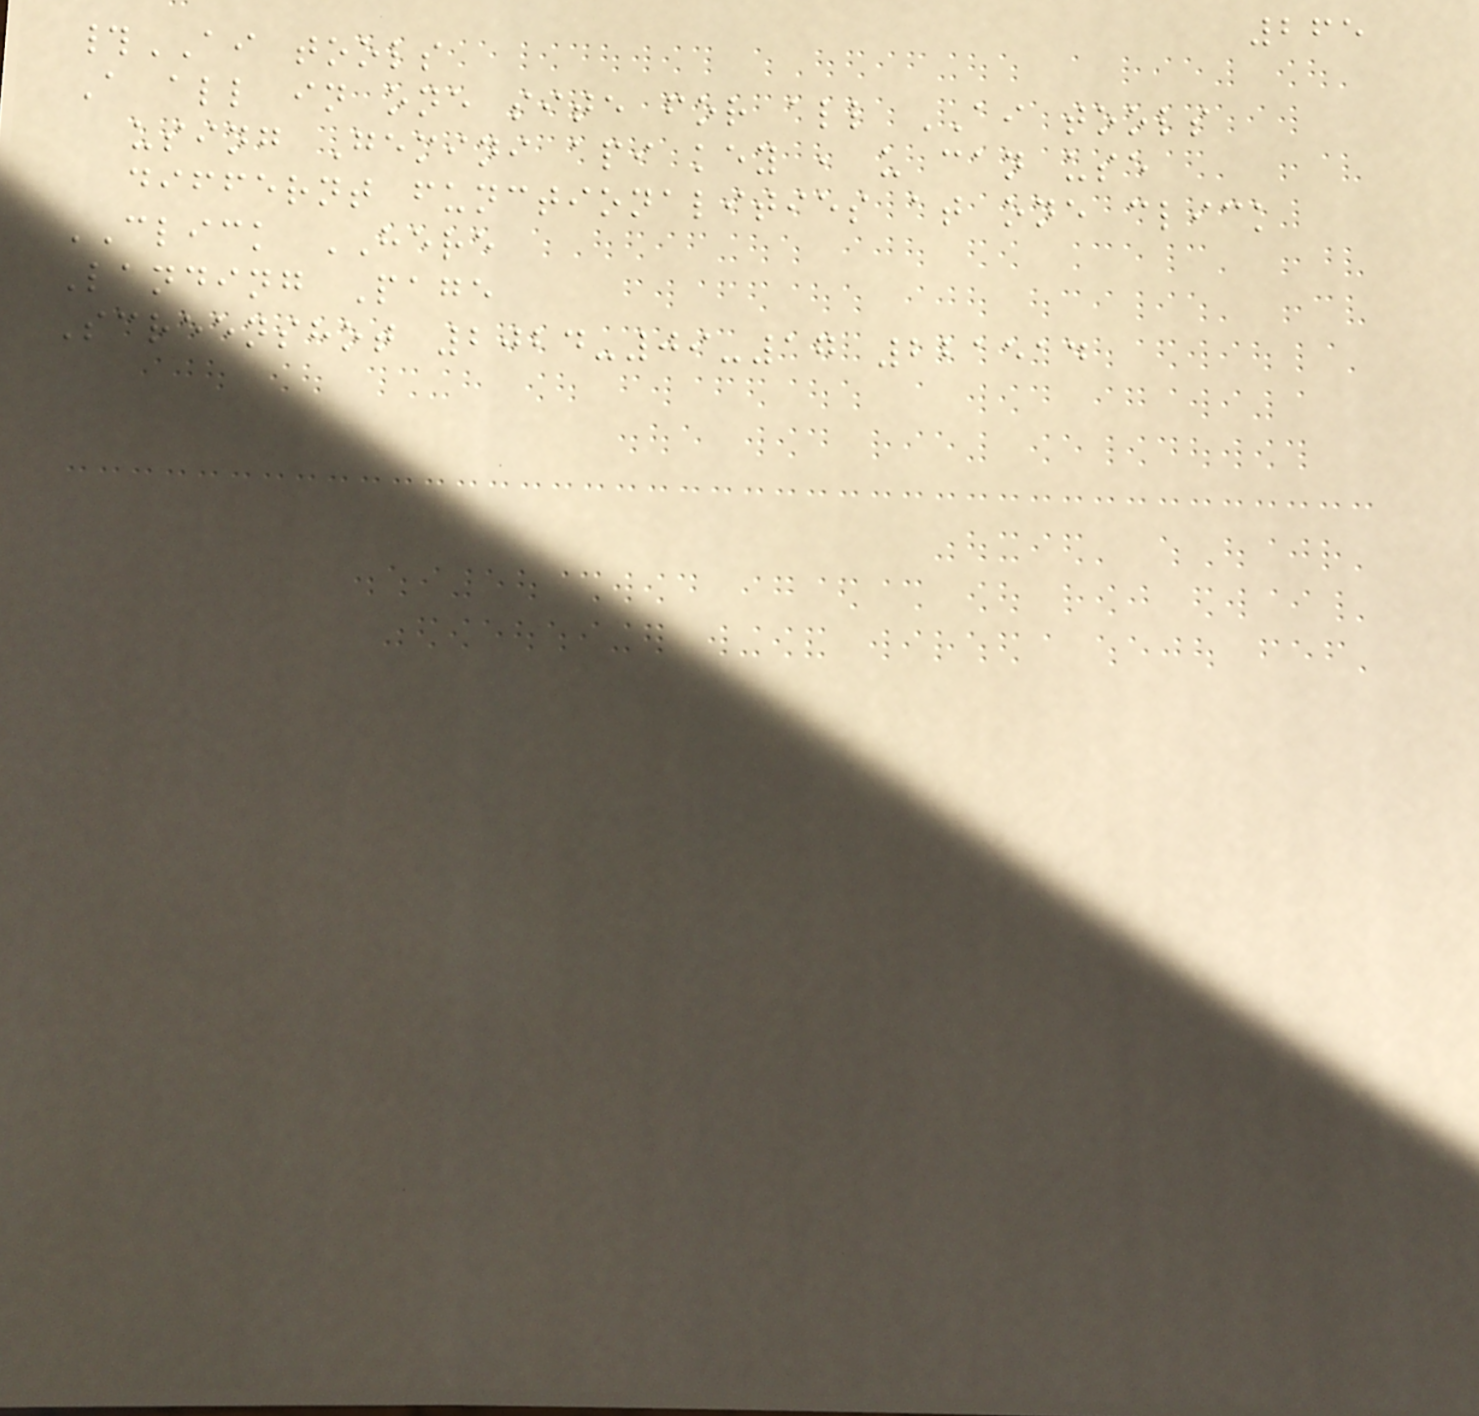265
#AI tools
A all in one site for all AI tools
using Gemini api key , u can use
differnt functionalities at one click
CLICK HERE
Landing Page
Screenshot 2024-09-17 221514
